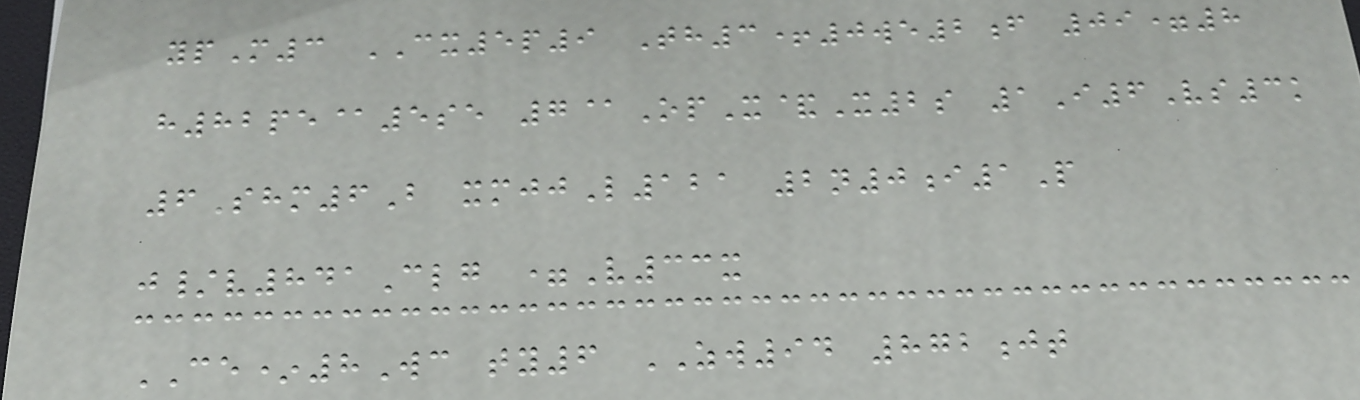ypM3 CX5p9 Th3+0we2f 09=8
h82pe@5se 7@OpX&X2s 1I6Vs3k
6Shm6B xmjjL121 2n0i1P
j/v841Clg =V33x
CE*8Wc ty6 ZW94 872jt
